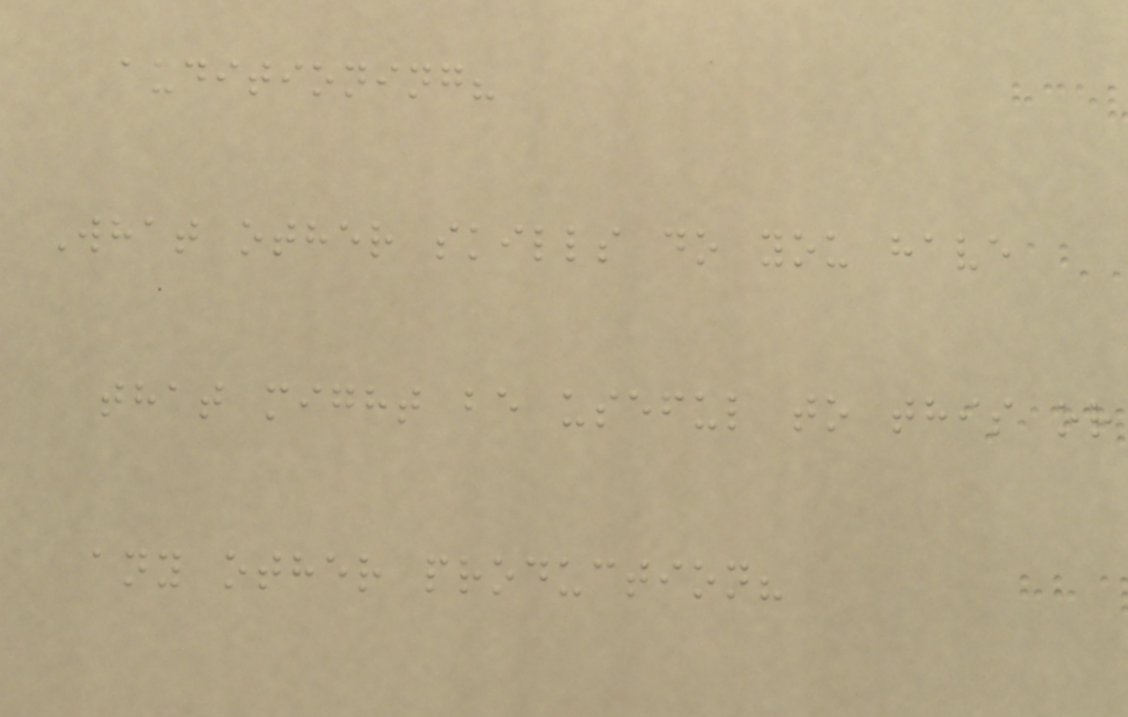auditioning?
What other skills do you have
that might be useful to this or
any other production?
